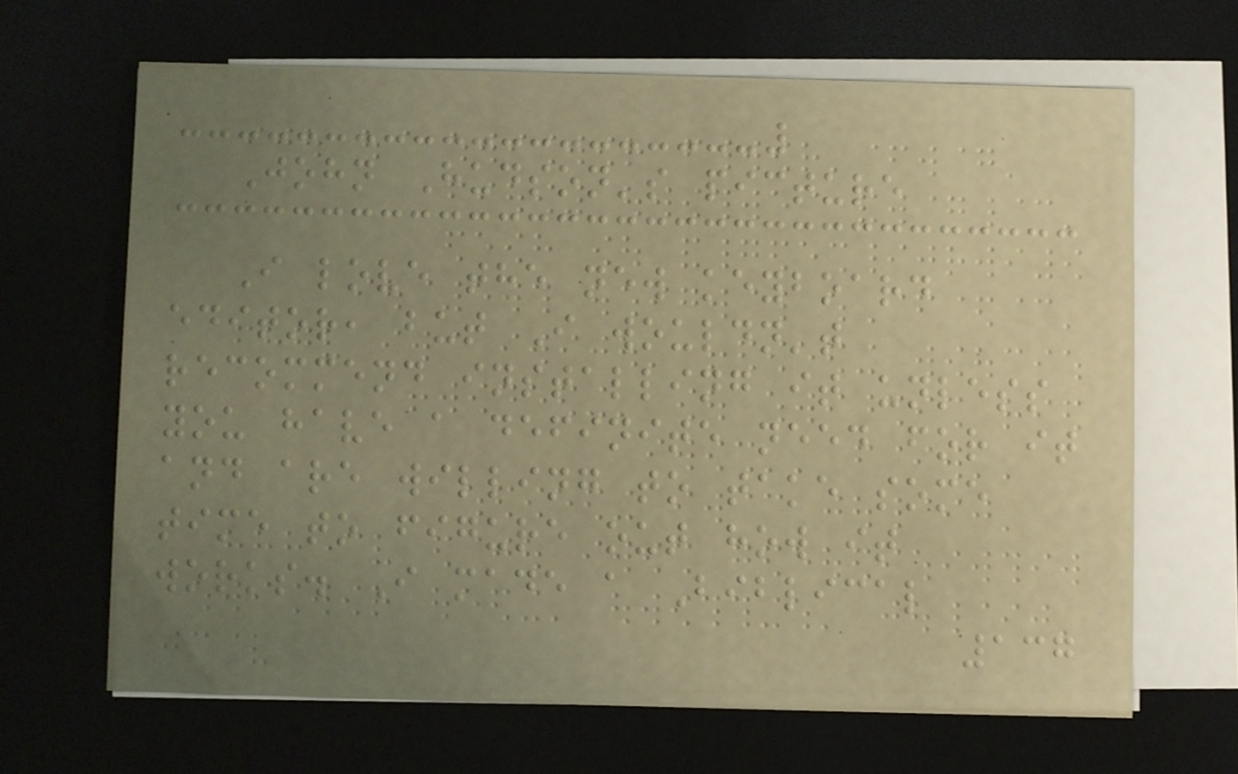John Hudson's picture
I love the new keyboard
editor, but I wouldn't
recommend installing it unless
you have a definite need for it
and are willing to take some
time to figure out how it
works. I made a Biblical
137
